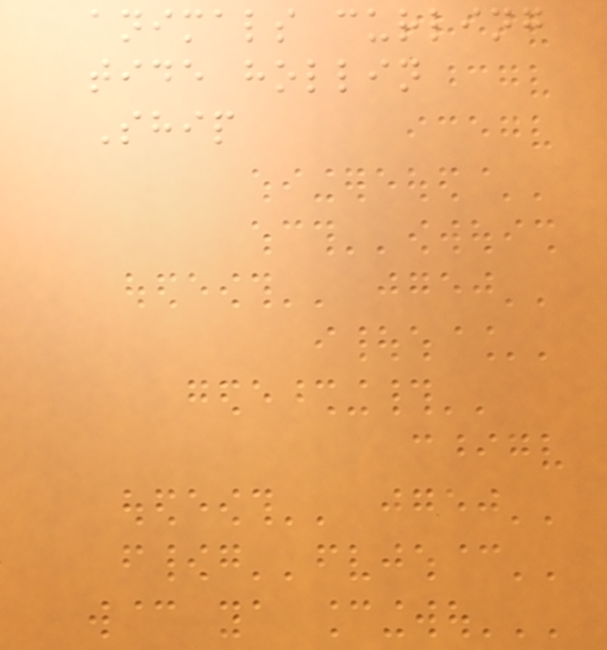animals curling
tide hollin
Ship
